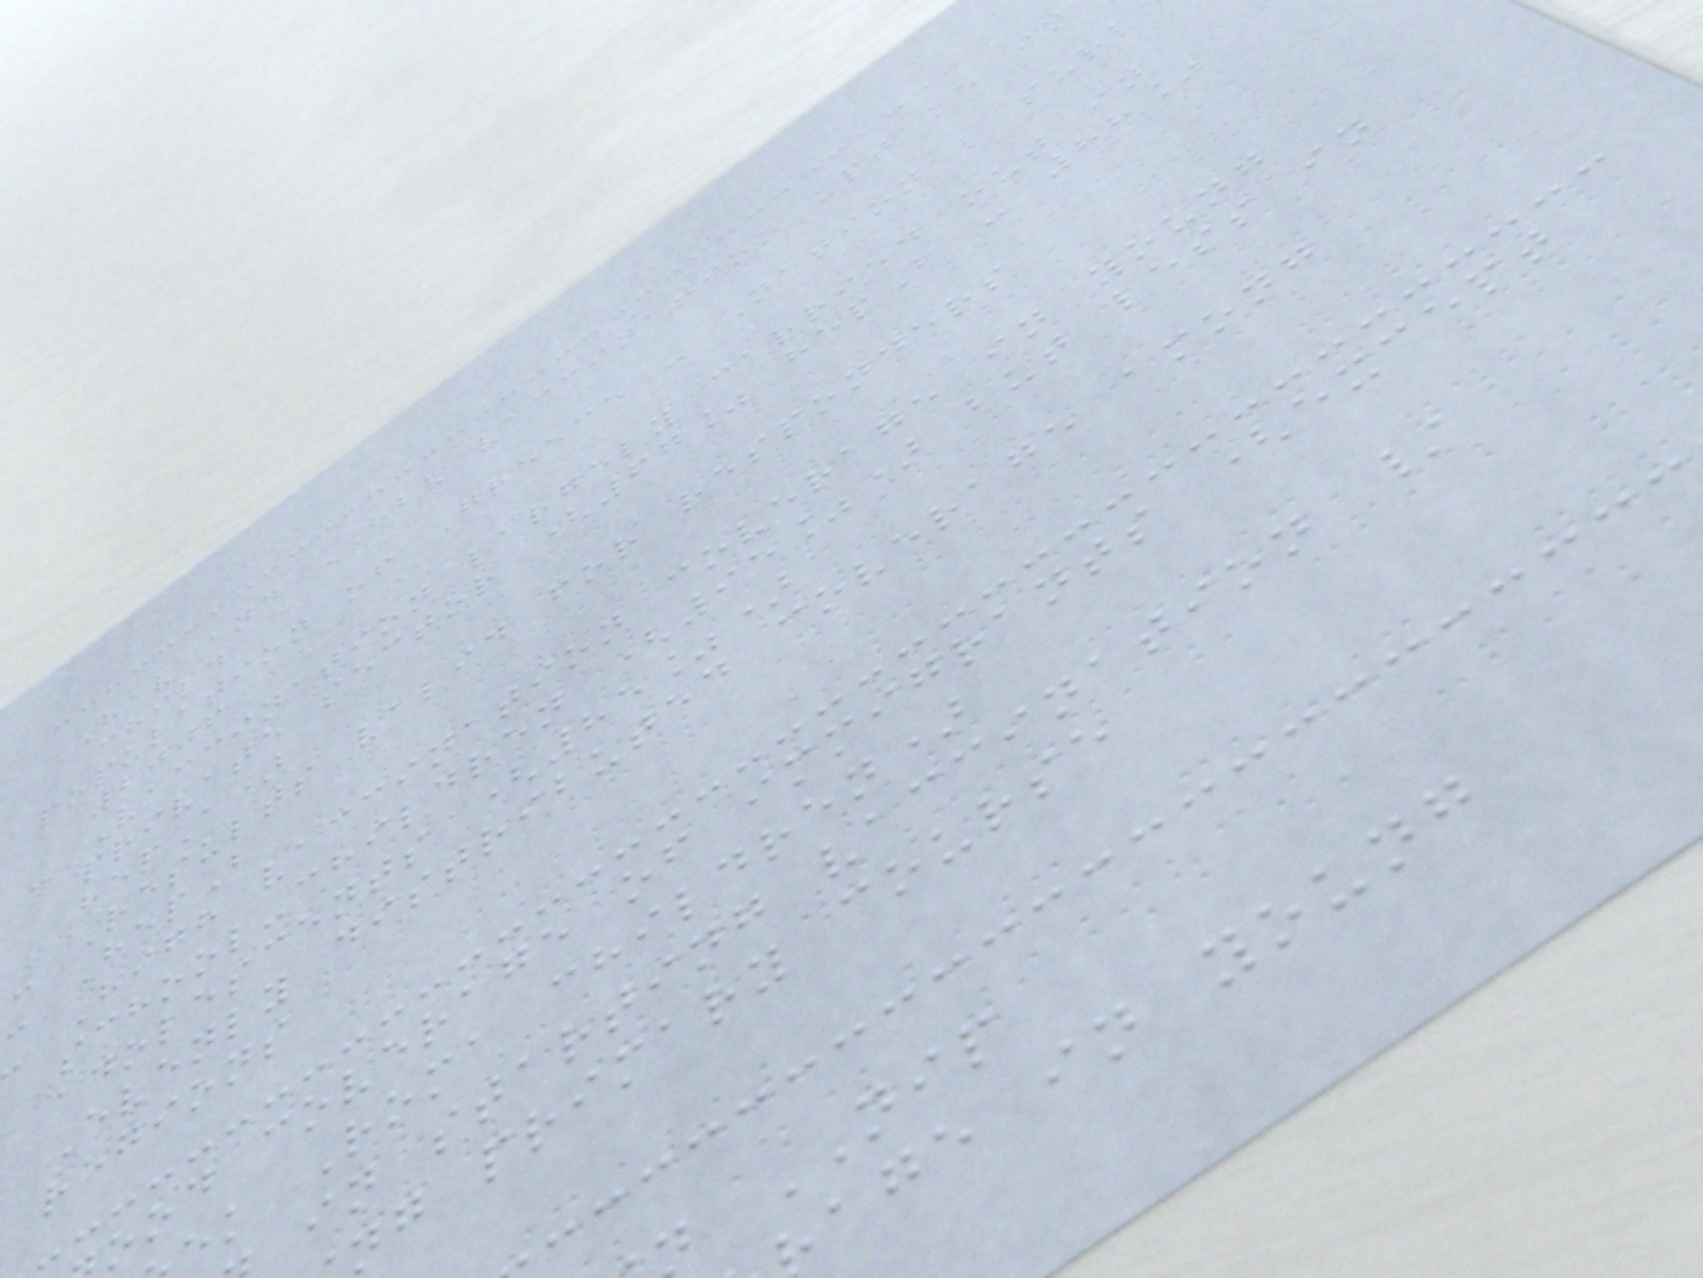HAV and HBV vaccination uptake in
child
population of Greece - National surv
2006
- Vaccination largely carried out in
private sector (67% hepB - 88%
hepA)
- Results valid for responders
- HepB
High vaccination coverage in young
school-children (95%) but less in
adolescents (85%)
Evenly distributed coverage among
regions
ood coverage of immigrants (except
ek Roma children)
in starting vaccination /
ng primary course
age in young
